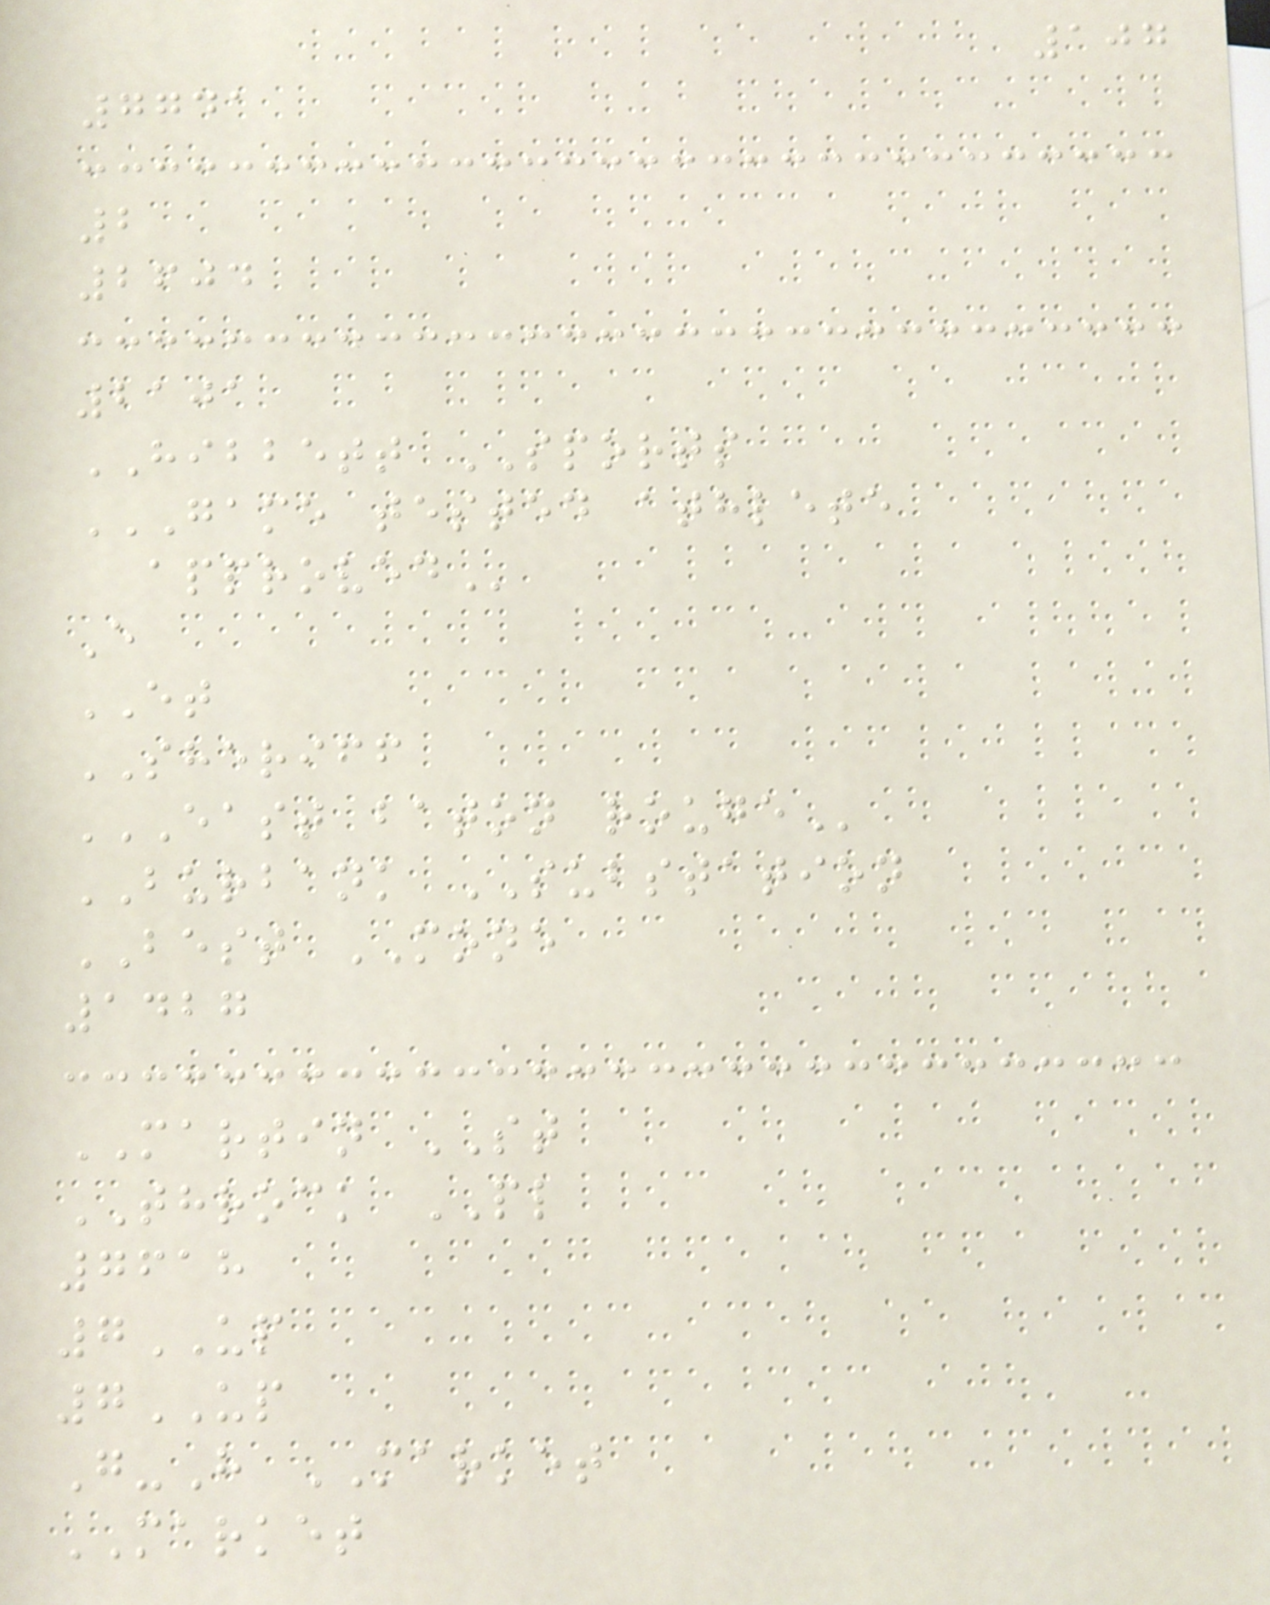107
7741
2
2604
2101
HIBBETT SPORTS
GAME TESTED ATHLETE
APPROVED
E
ET
SHERIFF
EAST BATON ROUGE
BURBANK SUBSTATION
BEST MONE
1427
MARTIN ST
THROCK PL
7618
7UP
7UP
G-H MARKET
MARKET
